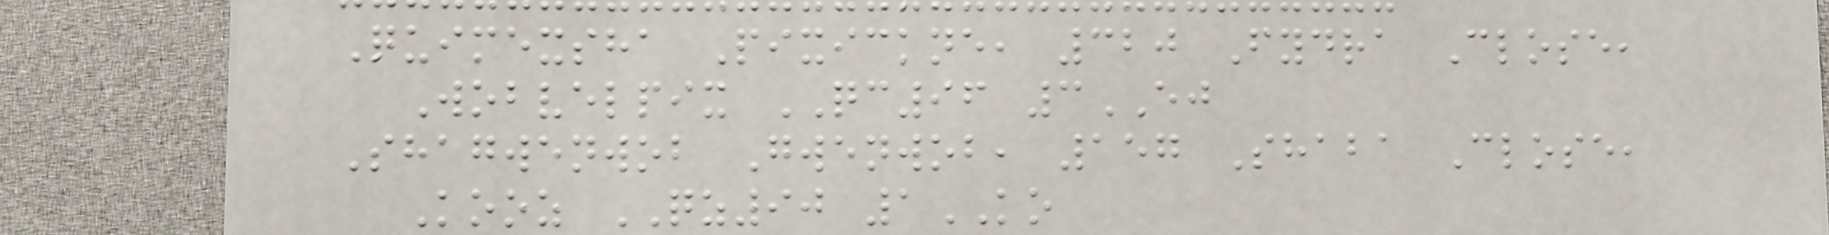Quimexsha Pixickne, 320 Fydra Close,
Wobvelpix QC96 3EJ
Shagwenwob Gwenwob, 157 Shaba Close,
Kooz QZ90 1KO
